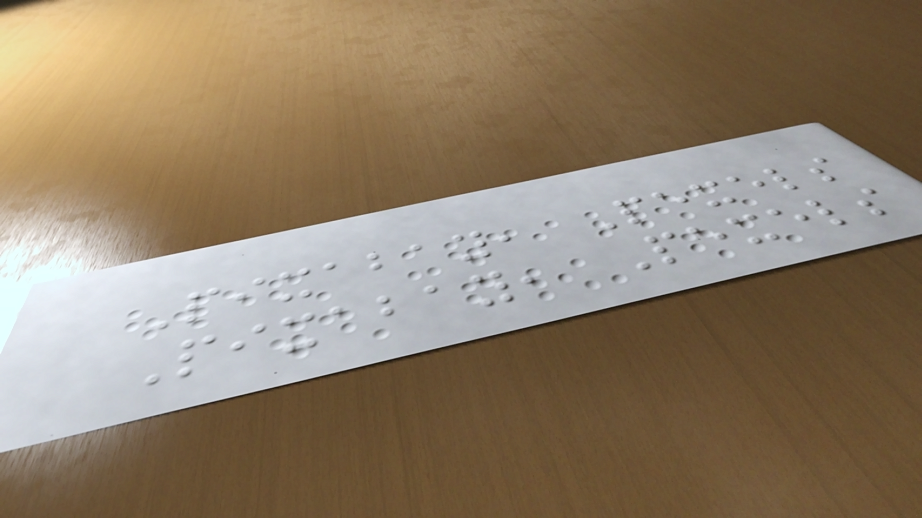Pixabay, Pexels
Pixabay, Pexels
